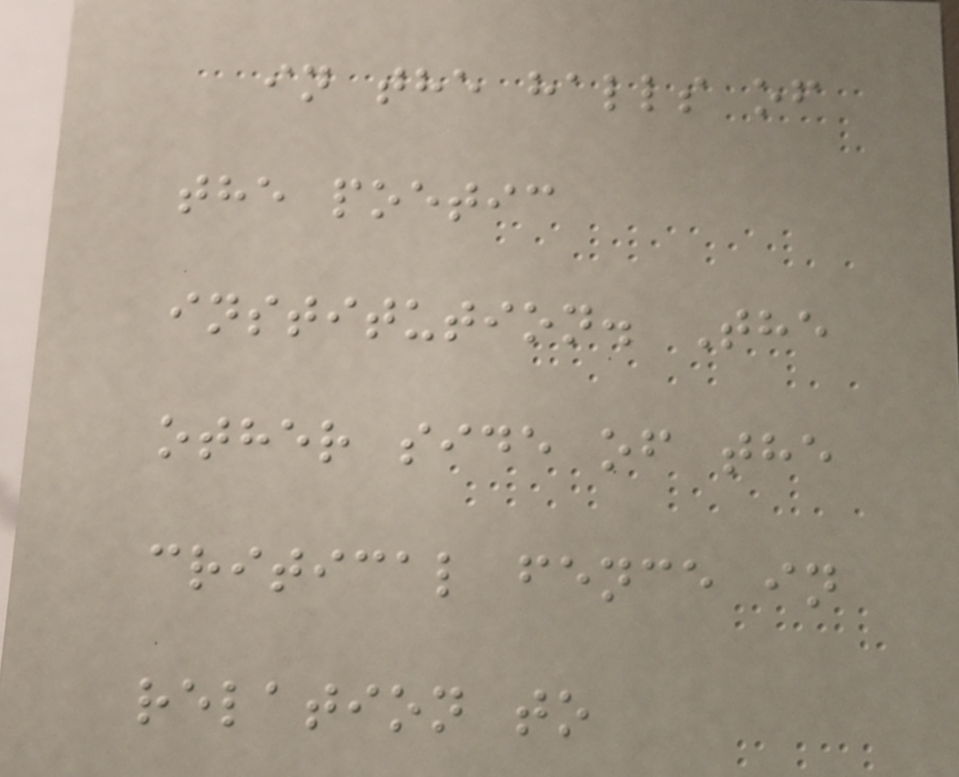in the halls of
the poetic
institution. The
other side of the
critical fence in
relation to
